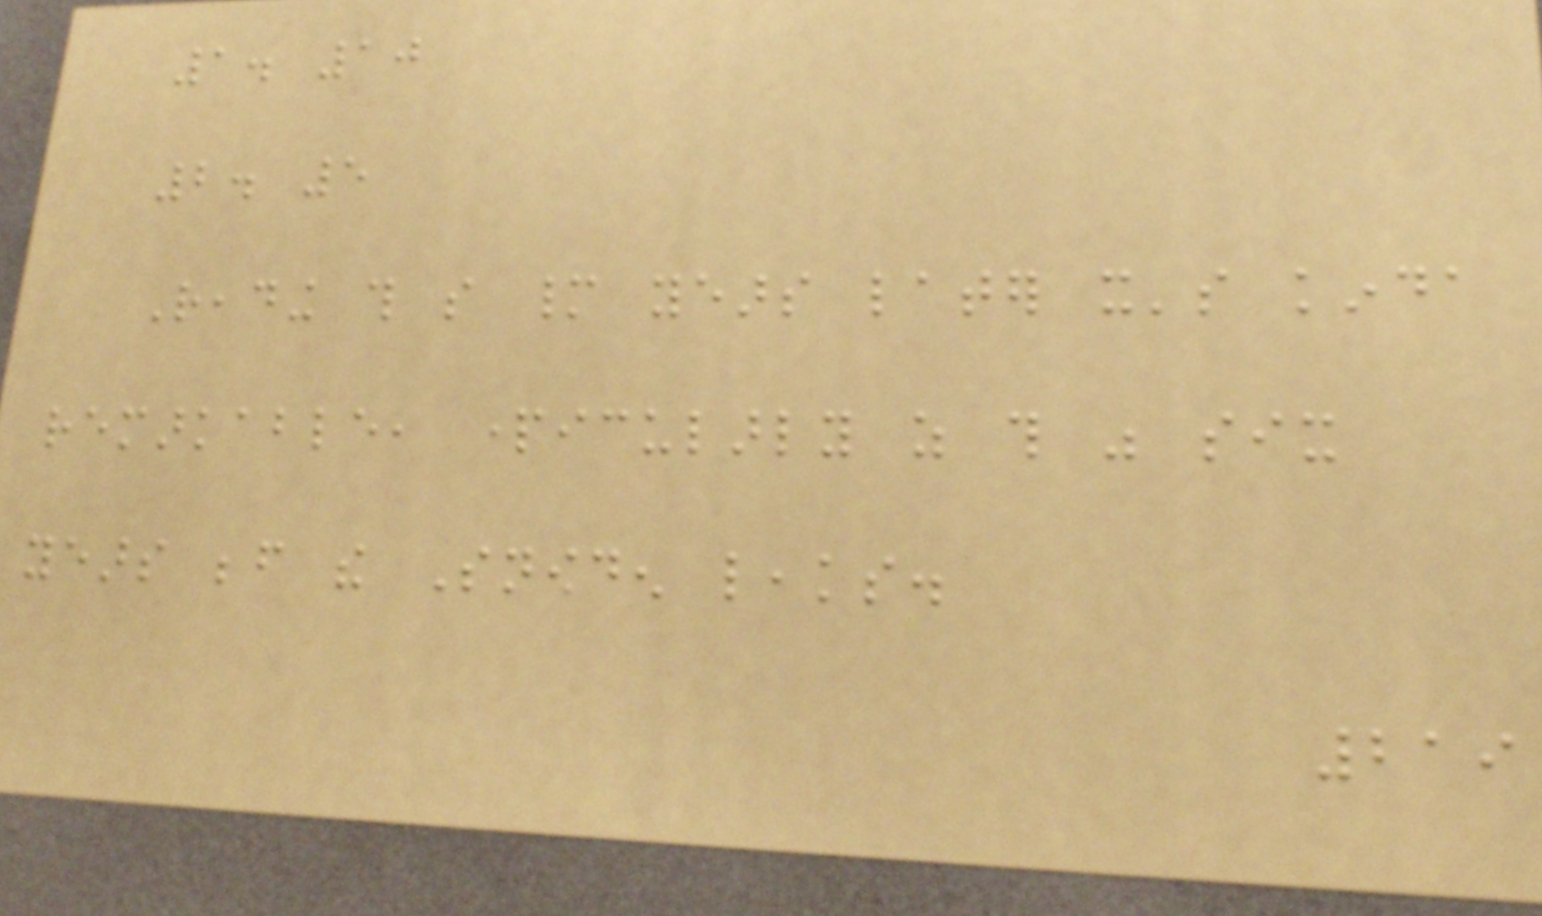1. 10
2. 5
Reading this so many years later it's kinda
remarkable, particularly as this was six
years before the Snowden leaks.
219
